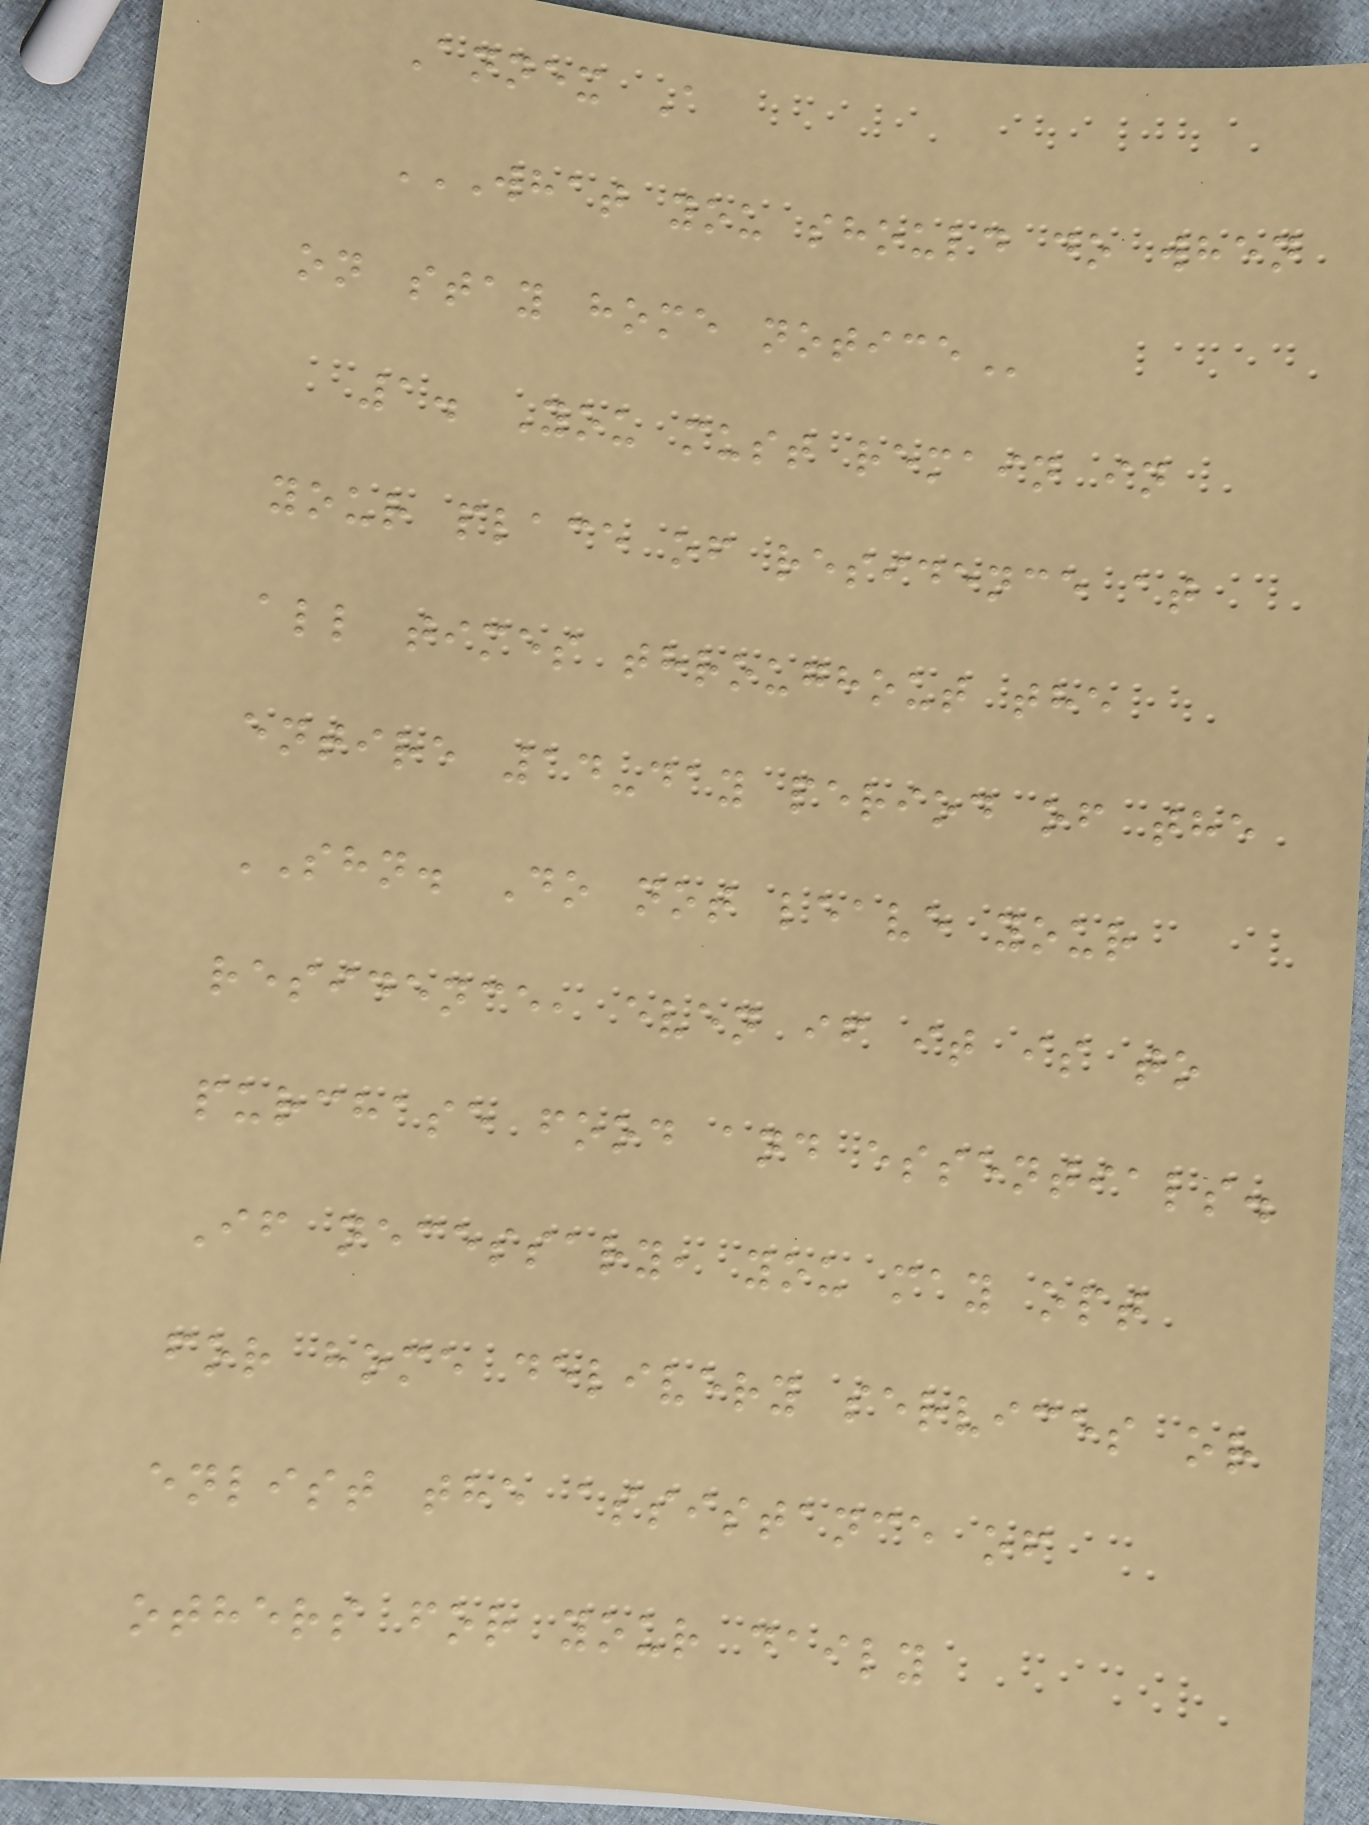Annex A
WHAT YOU SHOULD DO WHEN
ON STAY HOME NOTICE
1. You must remain in
your place of residence at
all times throughout the
entire 14-day period of the
SHN. Do not leave your
residence, even if it is to
purchase food and essentials.
If necessary, you may opt
for home delivery services or
enlist the assistance of
others for your daily
